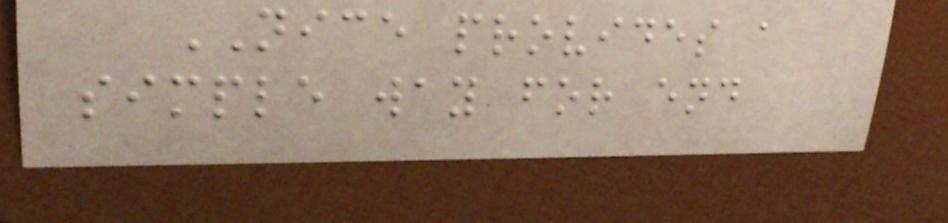NICE provides a
simple way for end
